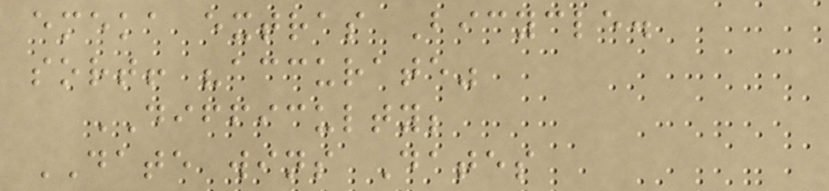emeka extras Bicycle.
sort! "accurate"
DIFFICULTY;
DATE wins Dates
